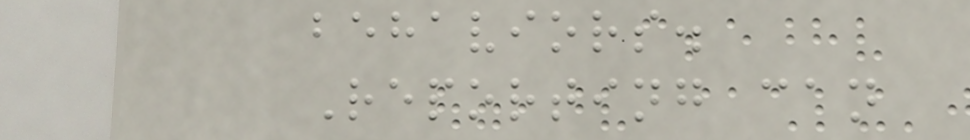behaviors.
Reporting can
